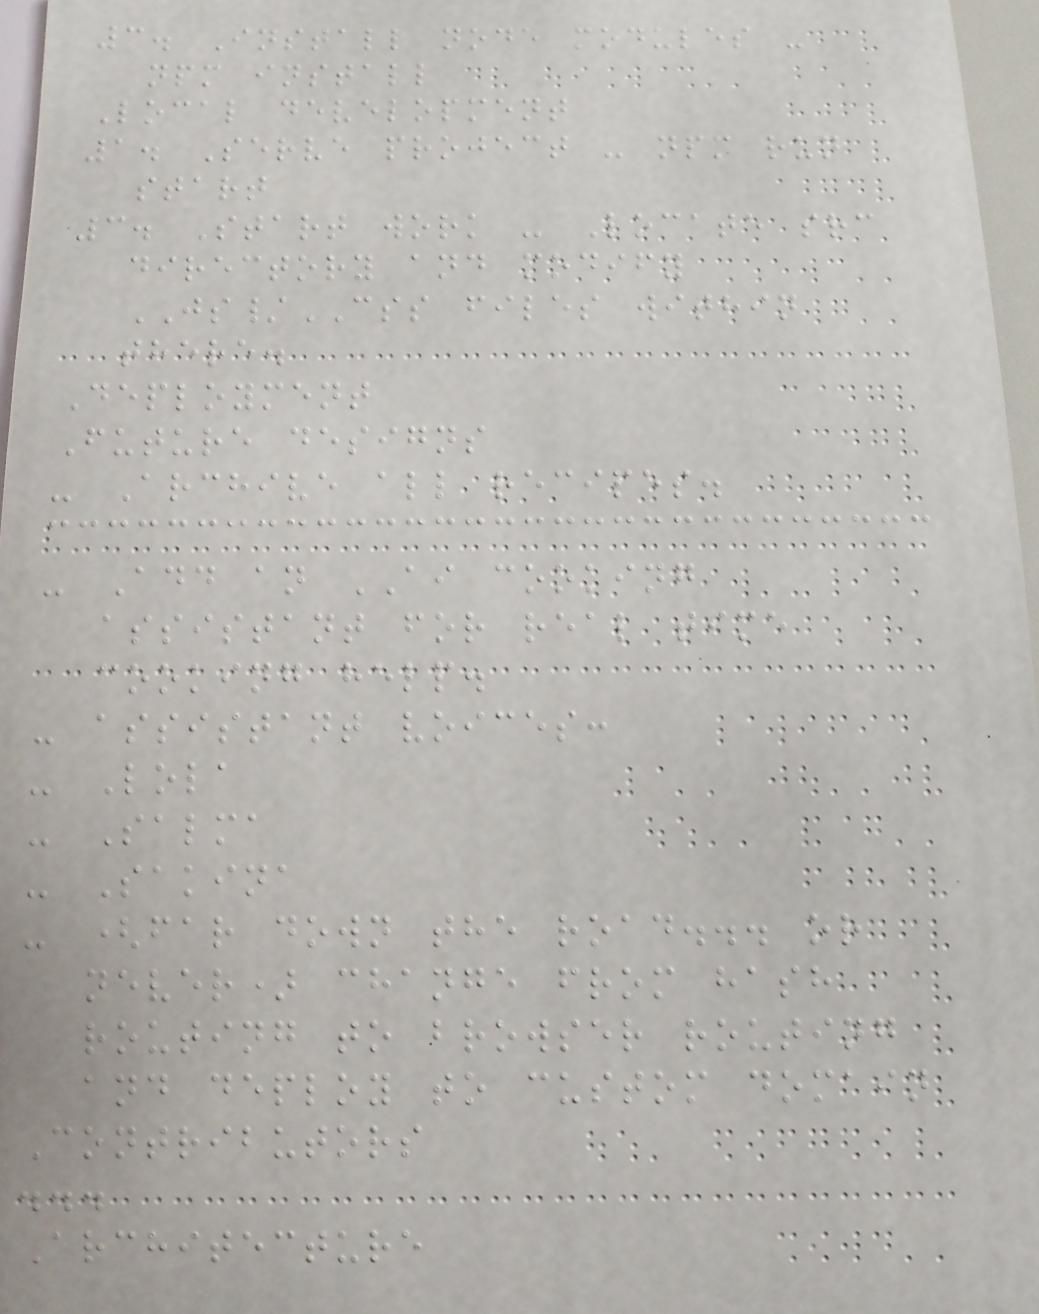3. Install node modules -
npm install
Local development
1. Serve project - npm run
start
3. Start work - Locate src
directory and modify
JS/CSS files within
there.
Deployment
Future designs
- Archive all recipes.
- Add an AI cooking
assistant for real time
cooking help.
- assistant voices:
- Lola
- Salma
- Sakina
- (far down the road... or
never) change from hash
routing to browser routing
and deploy to custom domain
Contributors
...
Architecture
